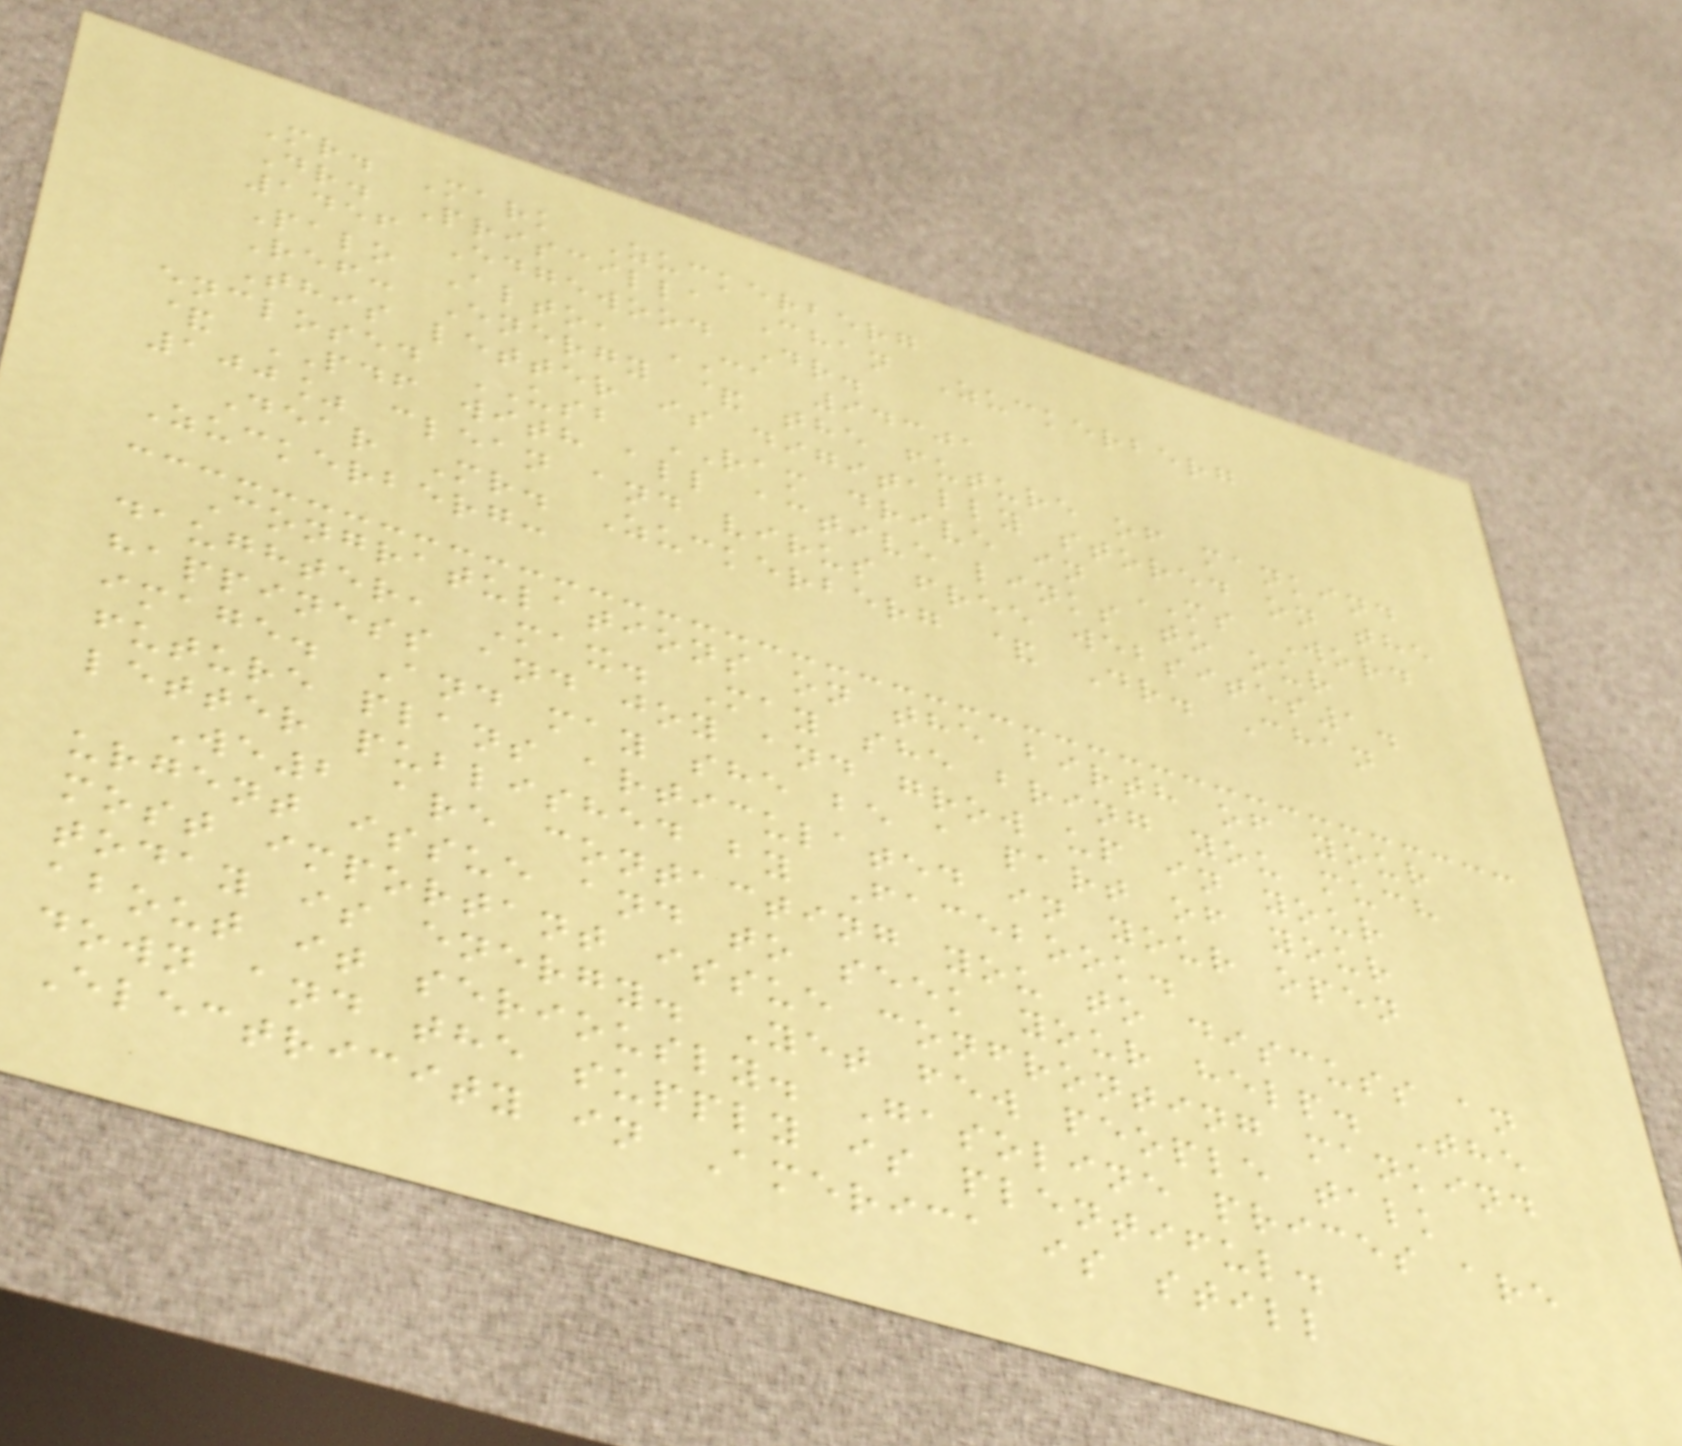Mr. Mark Zuckerberg
Dr. Priscilla Chan Zuckerberg
1456 Edgewood Dr.
Palo Alto, CA 94301
Ref: Energy & the future of mankind
This letter is digitally stored on the
enclosed USB RAM drive in MS Word
& PDF with all active links to our
100% clean and virus free websites1.
Dear Mr. Zuckerberg & Dr. Chan
Zuckerberg:
Congratulations on the birth of your
daughter, Max. May she bring you much
happiness and joy and grow up in your
image. And may she be a part of your
future plans articulated in your open
letter published by Facebook.
We2 are contacting you to discuss an
urgent issue and to seek your help. The
most important issue confronting mankind
today is energy. Yet few people talk
about it seriously. Gasoline prices are
down and the supply is plentiful.
Electricity in America is still
